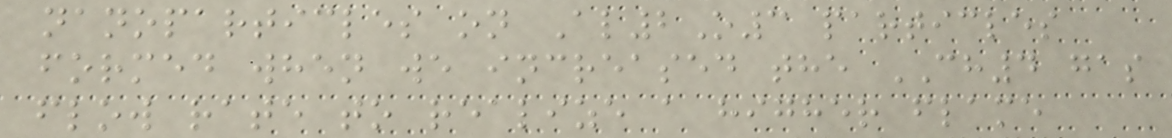nanoparticles on Al2O3 particles
formed when we increased the CH4 gas
flow rate to realize a higher flame
